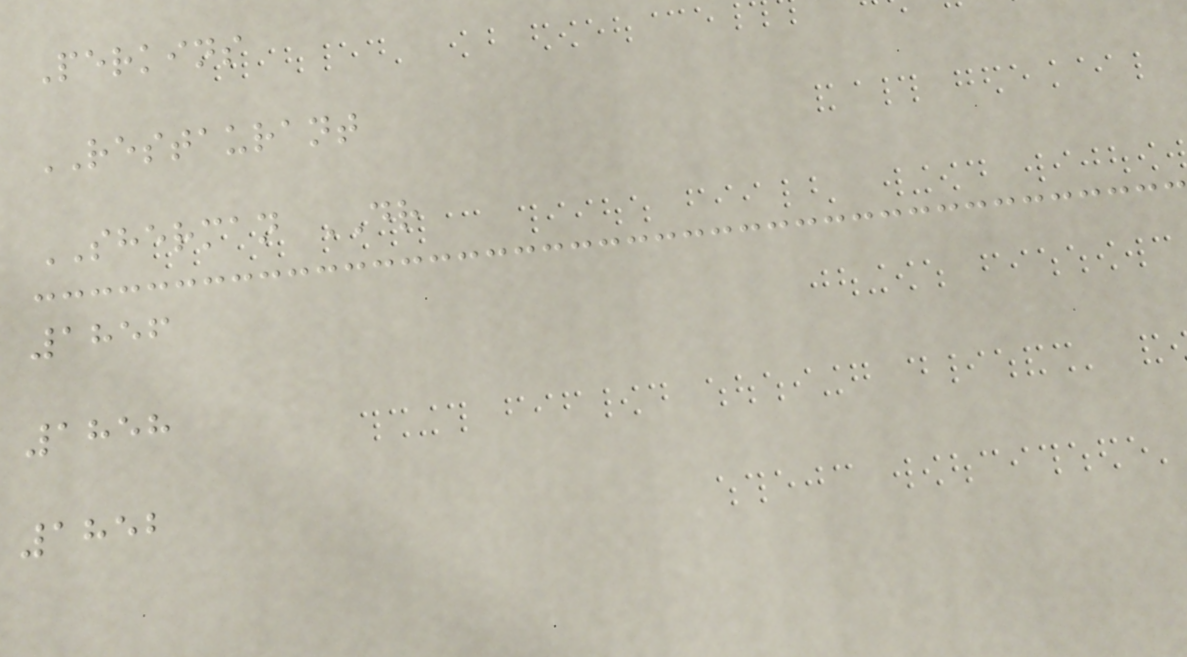Perkins
RESTAURANT
SHERMAN DR
1856
1858
1852
